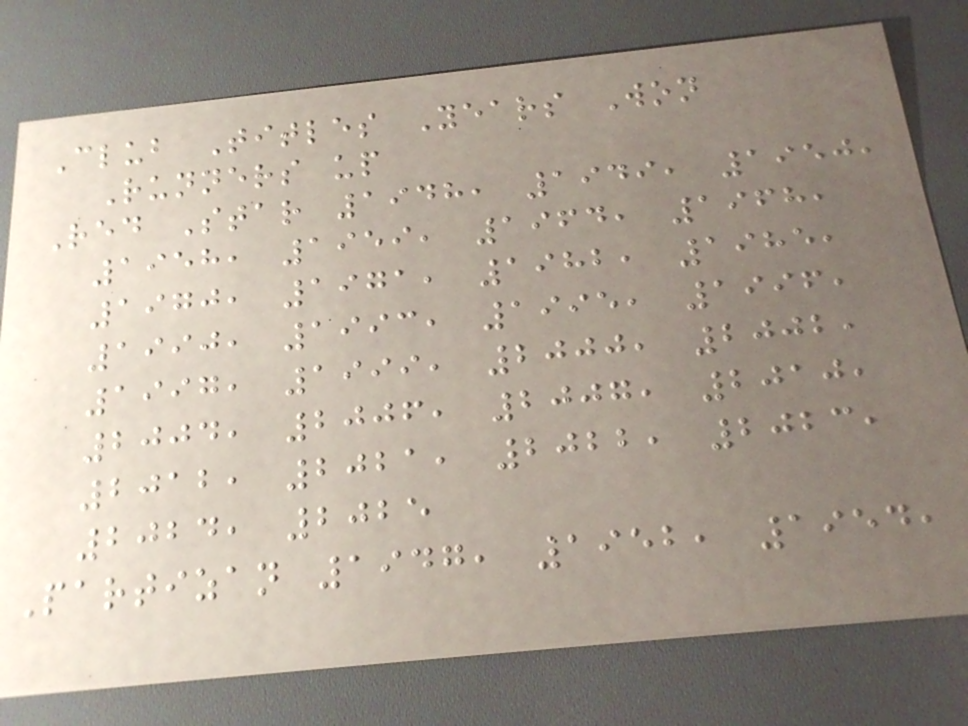Club Titles Years Won
Runners up
Red Star 1948, 1949, 1950,
1958, 1959, 1964, 1968,
1970, 1971, 1982, 1985,
1990, 1993, 1995, 1996,
1997, 1999, 2000, 2002,
2004, 2006, 2007, 2010,
2012, 2021, 2022, 2023,
2024, 2025
Partizan 1947, 1952, 1954,
